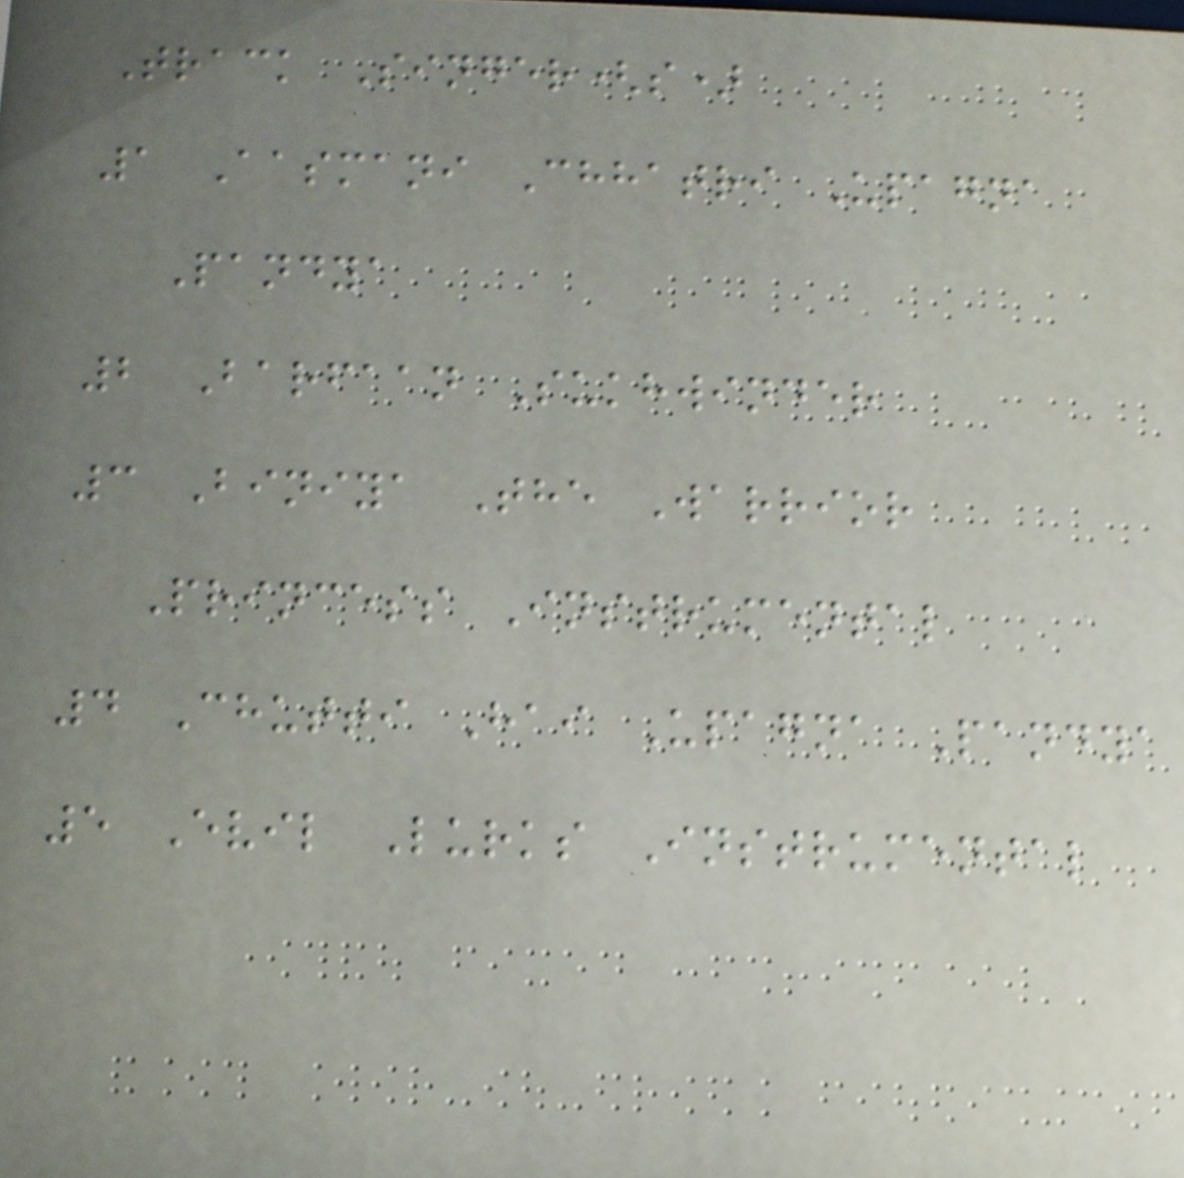Track Singer(s)
1 Aasmani Chhatri Upagna
Pandya
2 Barfaan Sukhwinder
3 Biniya The Warrior
Princess Instrumental
4 Chutti Hai Upagna Pandya
5 Evil Lurks Instrumental
